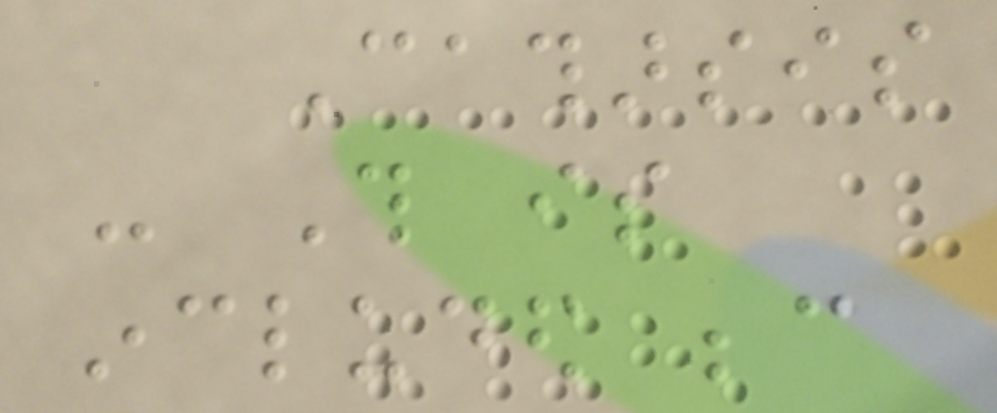Catharsis
- This is
included because
